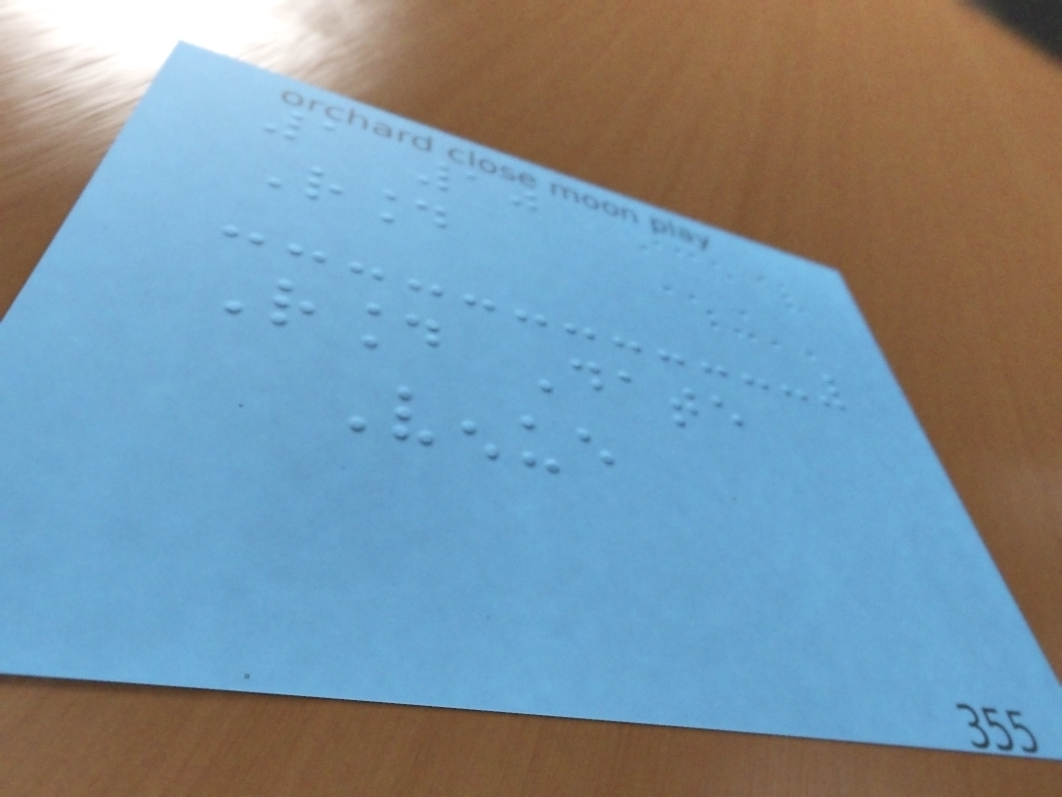1 10
Round
Round Date
Venue
